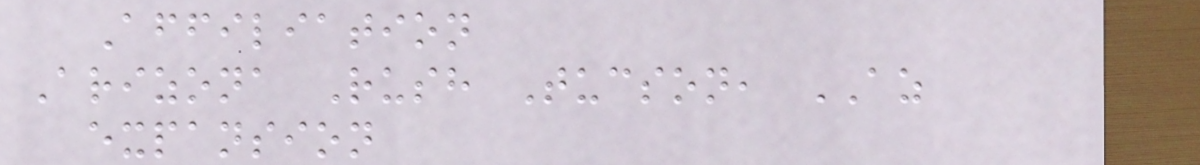Affiliation
Arizona Rush Tucson, AZ
expansion
